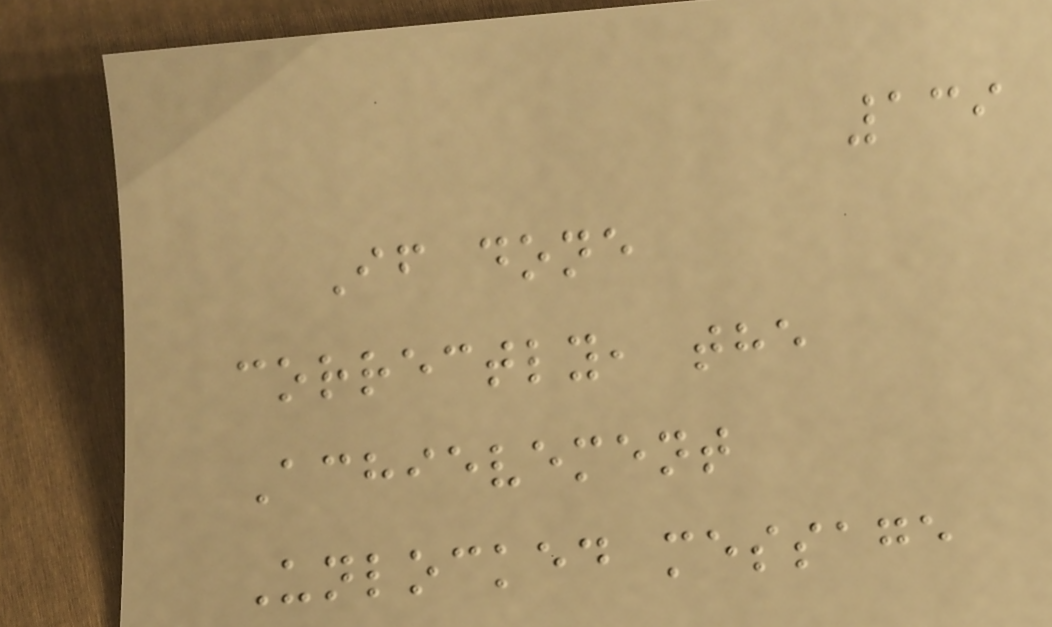139
If done
correctly, the
Achievement
Unlocked message
